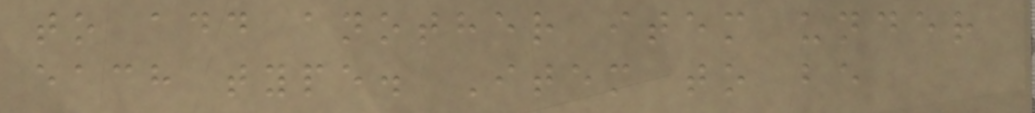to add another item under
each type. Item to be
